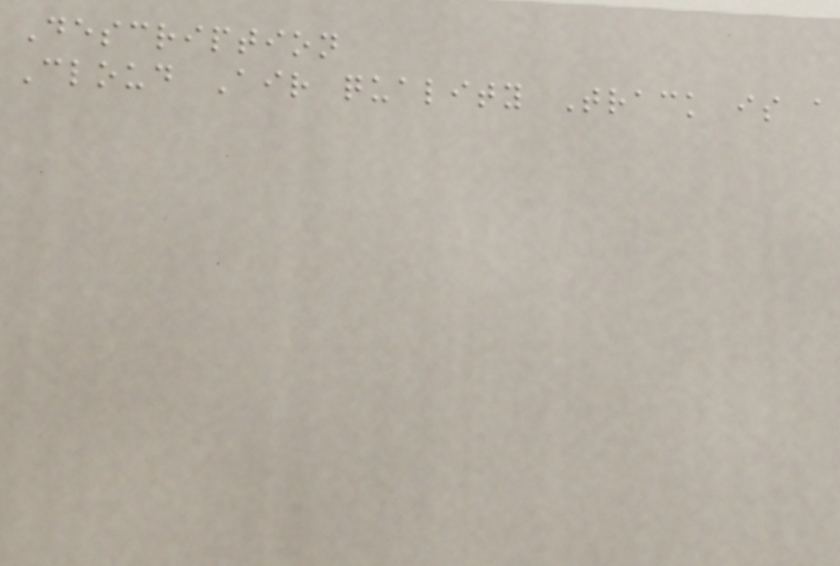Description
Cloud Air quality Track is a
